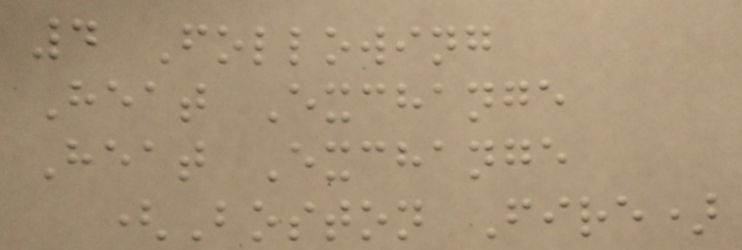4 Following
Heat Exchange
Heat Exchange
(Boston Fire)
